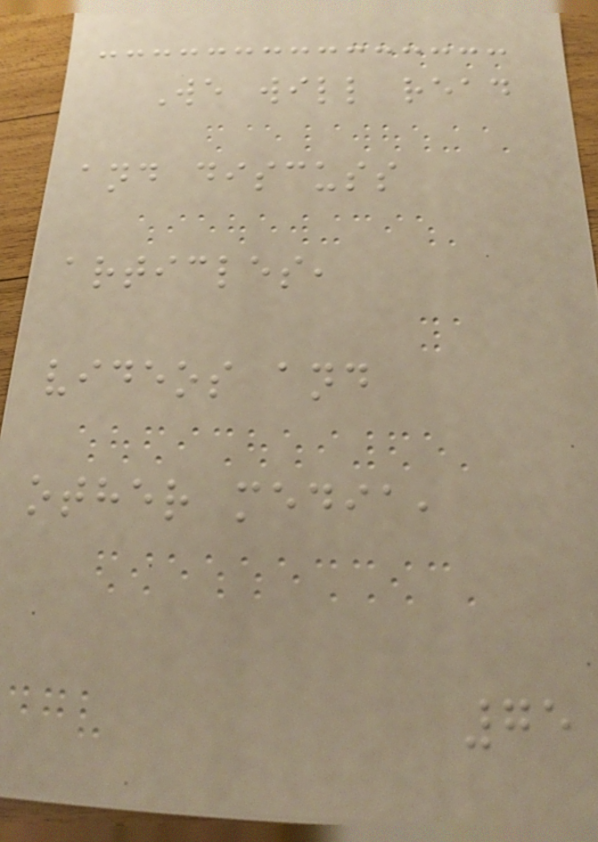We will read
and discuss
articles,
videos and
other media,
75
